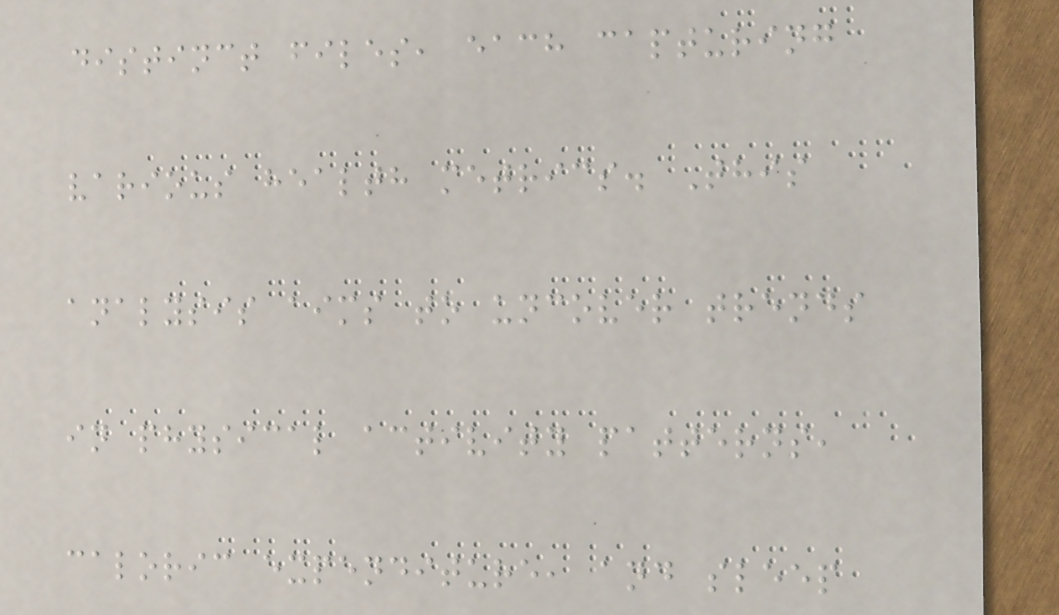distinct files, each capturing
various health metrics. This
analysis aims to uncover trends
in physical activity patterns,
caloric expenditure, and sleep
